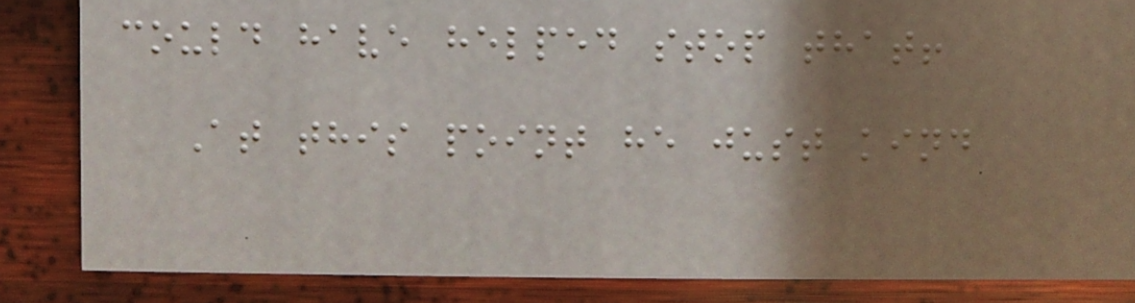could have helped stop that!
At this point he just kind
